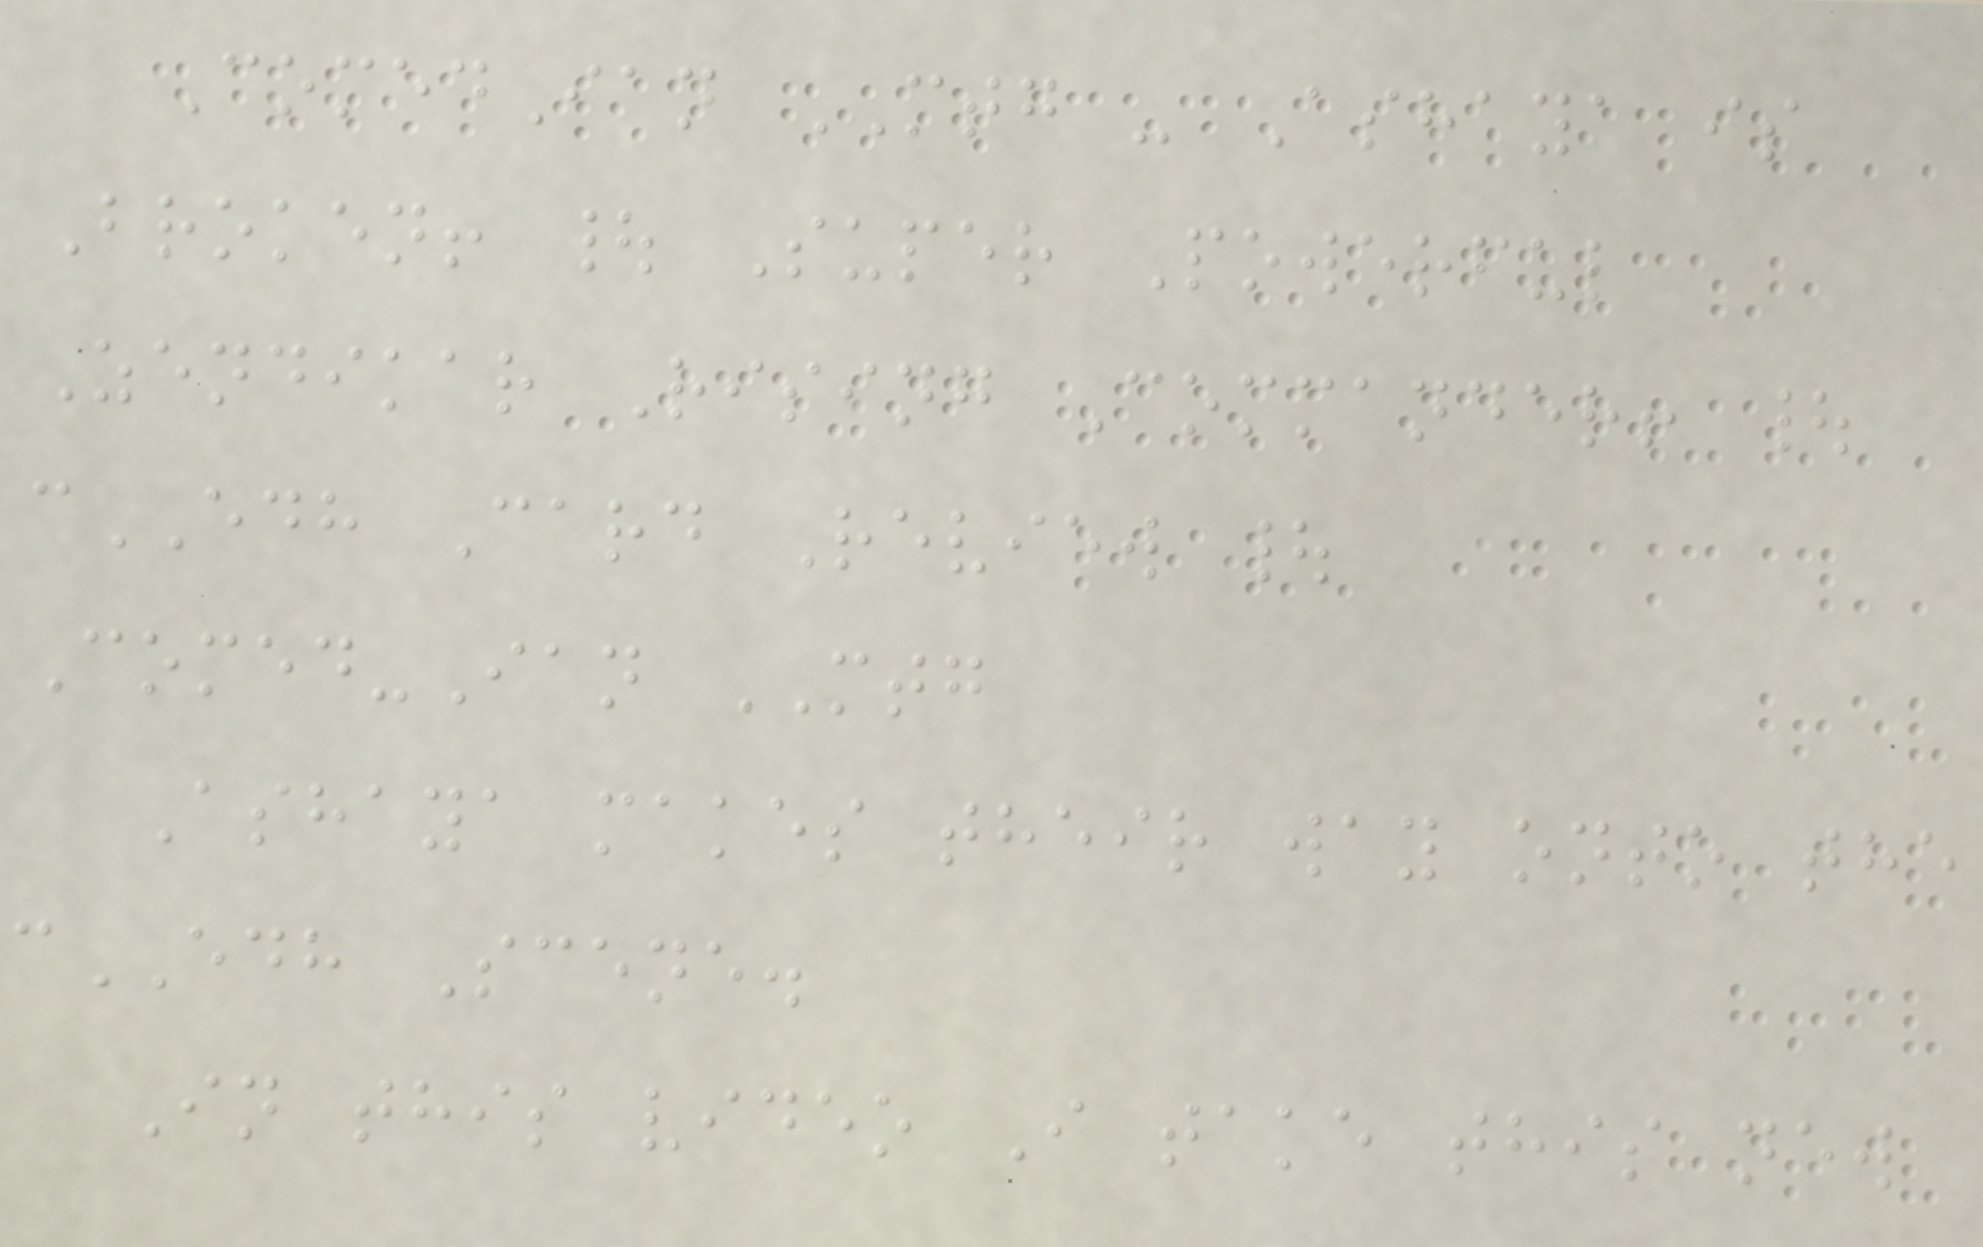ComedIan MTG - Ashaya is
Broken! | Super Powerful
Zendikar Rising Commander! |
cEDH Card Review |
Comed-Ian MTG
Ashaya makes their way onto the
cEDH Scene.
In this video I take this new
